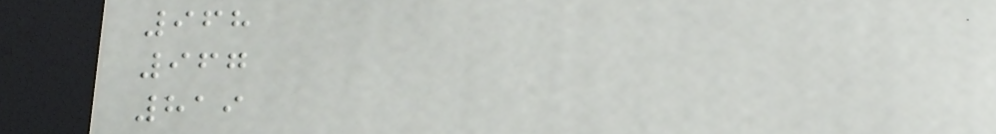968
967
819
